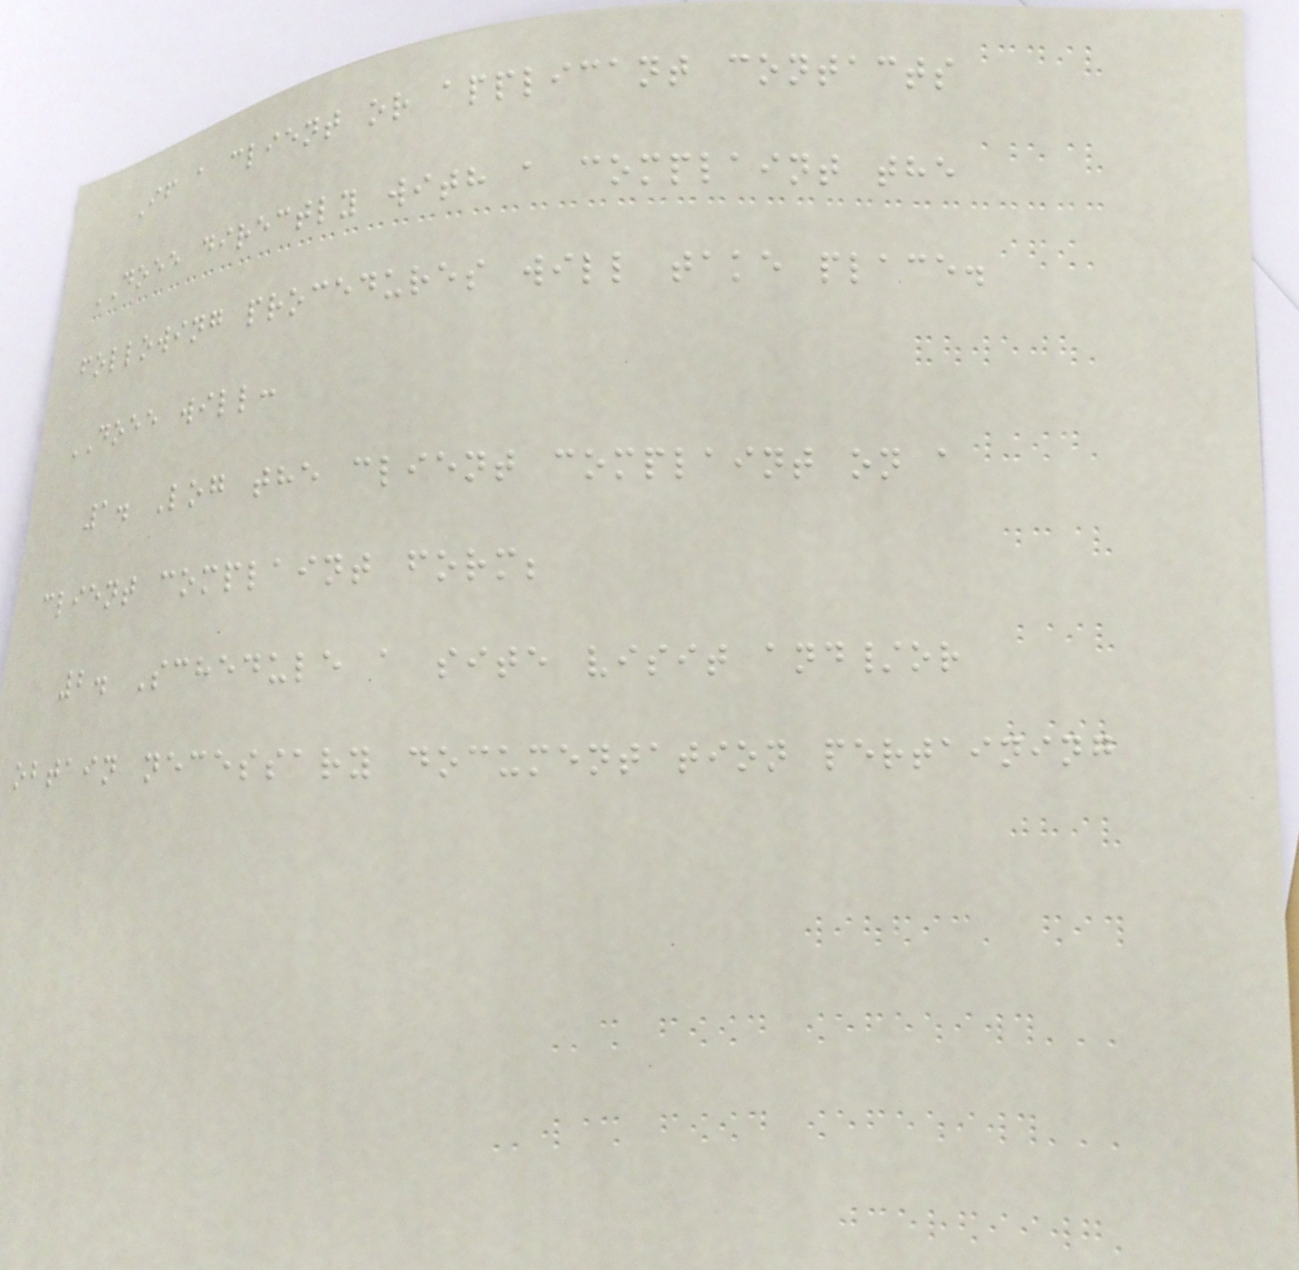If a client or applicant contacts
DOEE directly with a complaint the
following procedures will take place.
DOEE will:
1. Log the client complaint on a
client complaint form;
2. Schedule a site visit and/or
obtain necessary documentation pertaining
